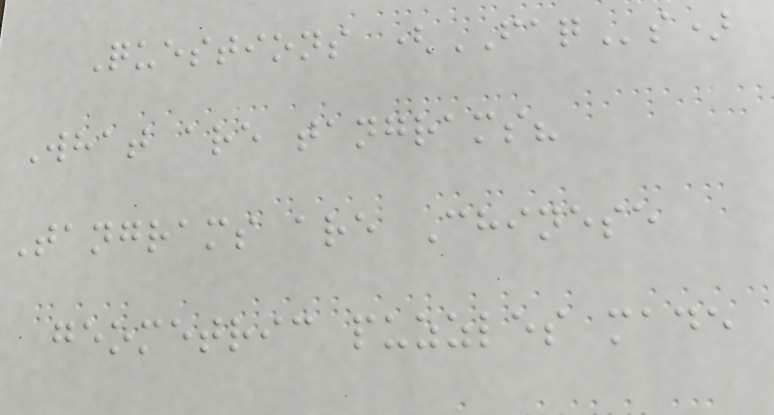Questions (FAQs)
What are tangrams?
Tangrams are Chinese
geometric puzzles made
